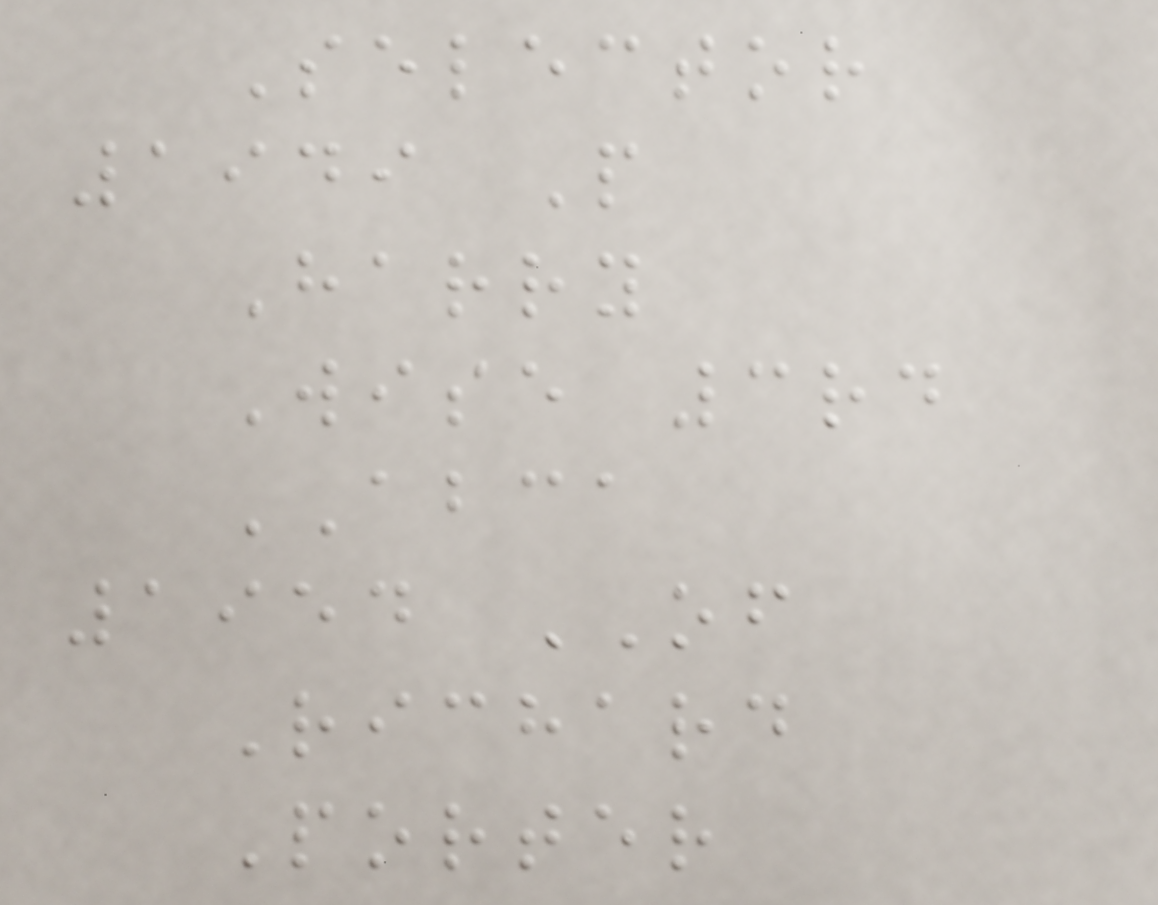Selector
1949 P
Harry
Wise 3rd
ABCA
1954 OF
Richard
Porter
